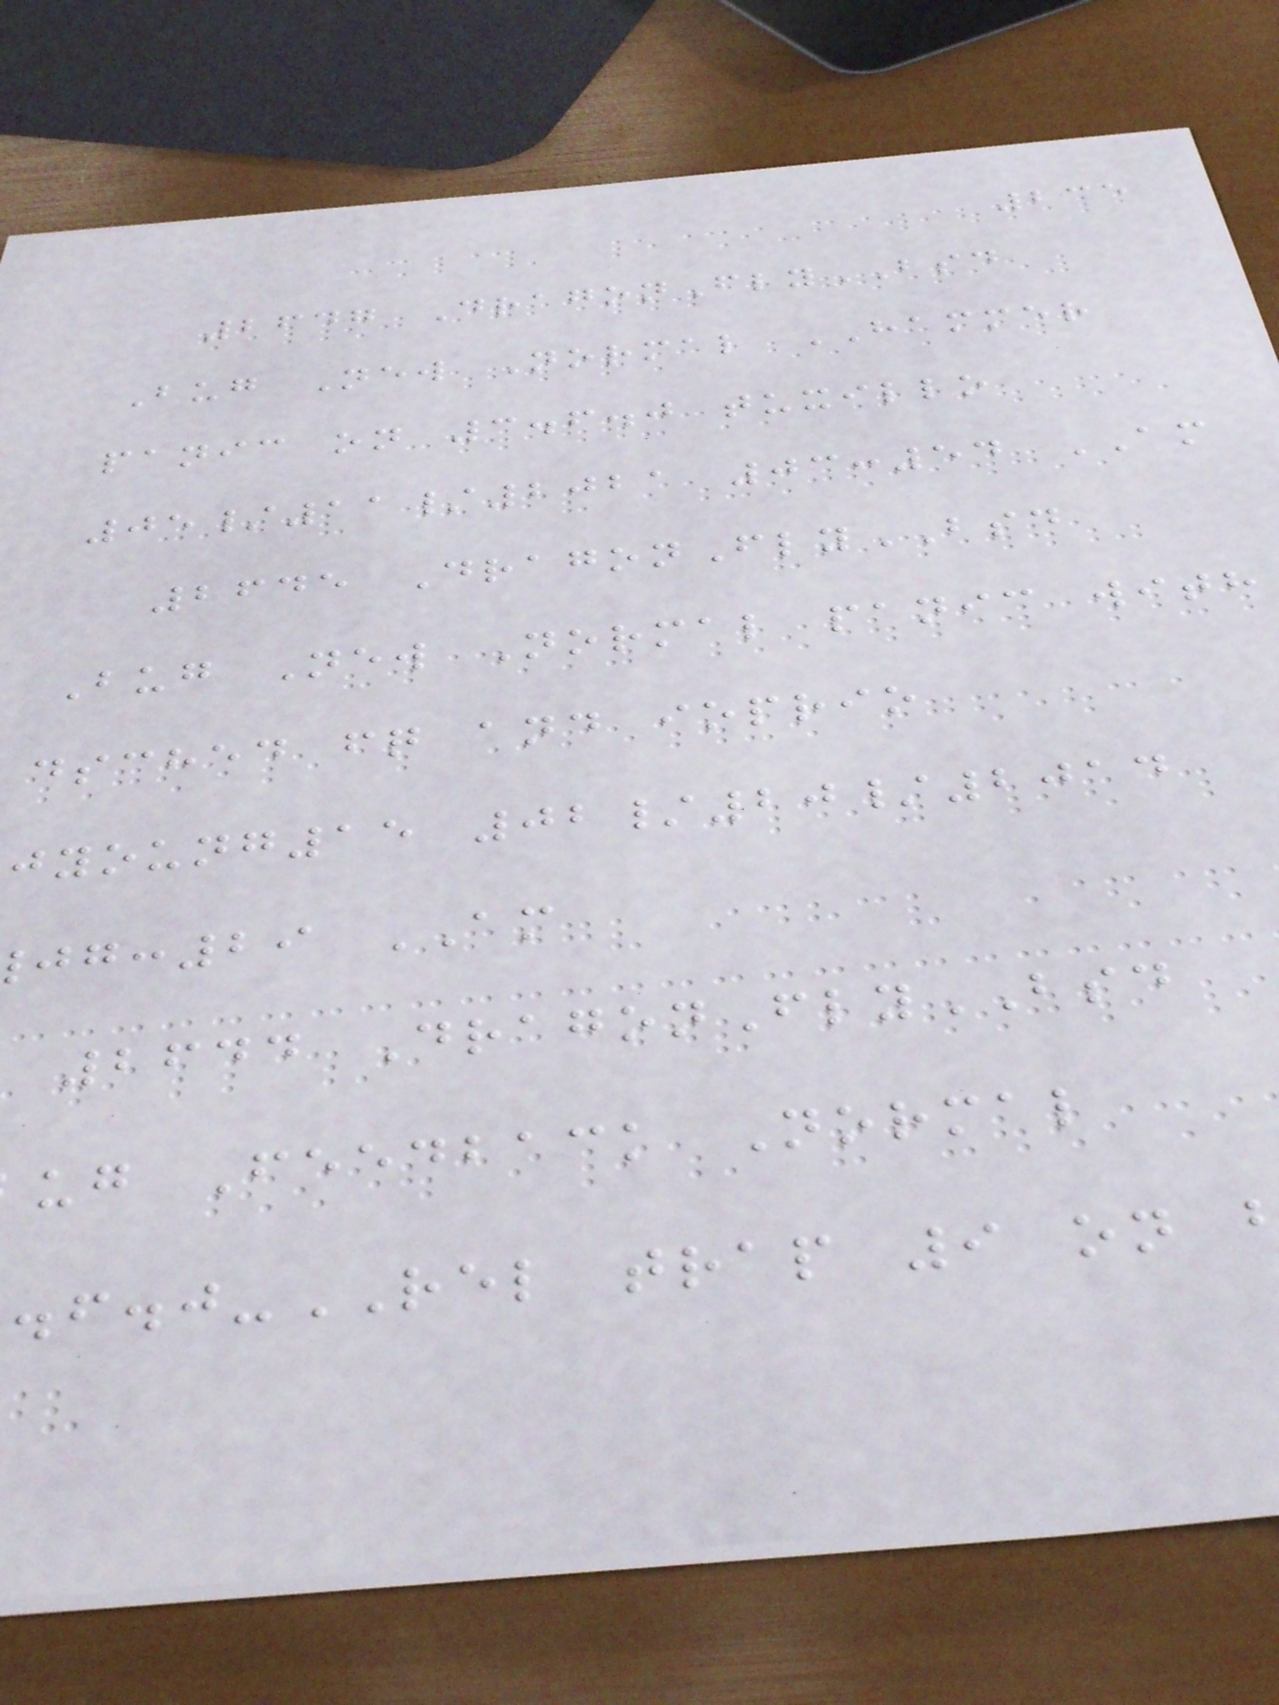235
2647 DragonFlyBSD
Bug New Normal HAMMER
panic on 3.6.0 tuxillo
05/11/2021 03:54 AM
2645 DragonFlyBSD
Bug New Normal panic with
dsched fq and ioprio
jyoung15 02/20/2014
:29 AM
2644 DragonFlyBSD
ug Feedback Normal
-REL trap 9 on
